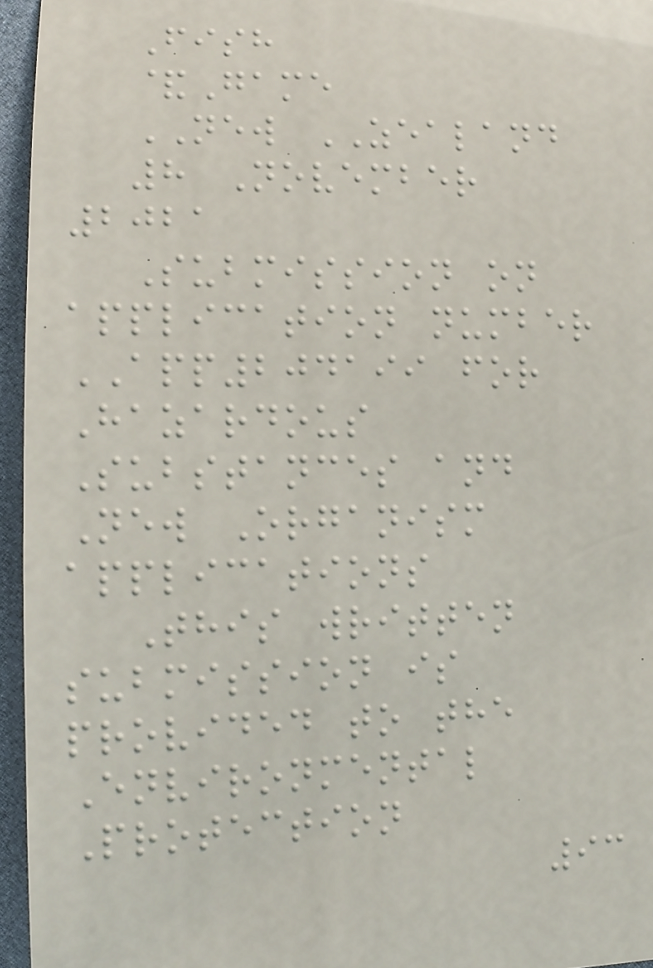Fish
&Game
NEW ZEALAND
8 November
2021
Submission on
application number
APP204199 for
Hazardous
Substances and
New Organism
applications
This written
submission is
provided to the
Environmental
Protection
93
